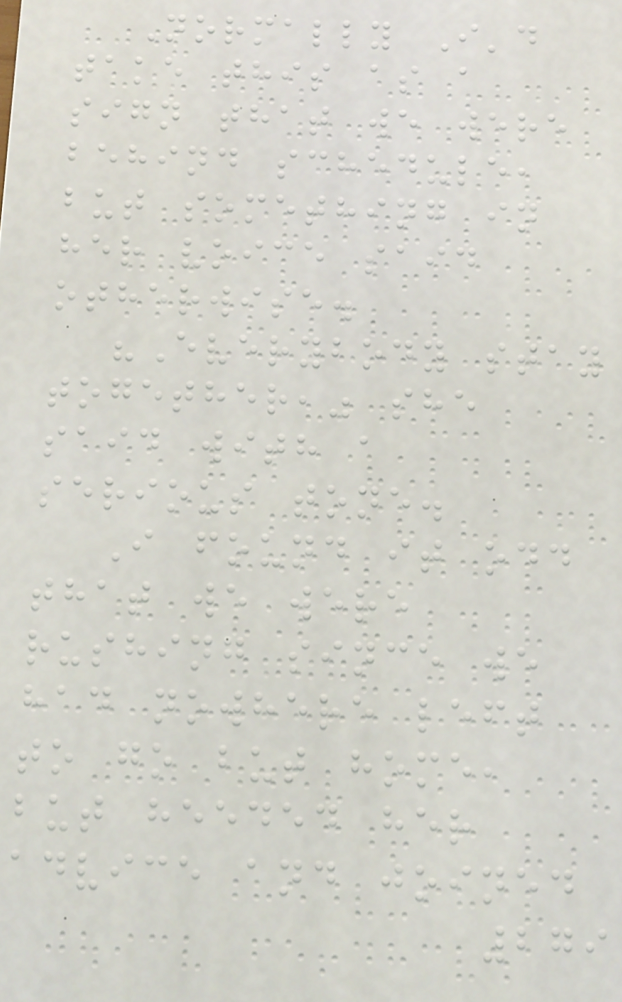Normally I'd
take this as a
sign that we were
behind schedule,
but something in
her voice said
otherwise.
"Everybody stay
together," she
said with a
serious tone.
I found it odd
that we were
rushing since we
had nowhere left
to go but home,
but heeded her
advice and joined
279
